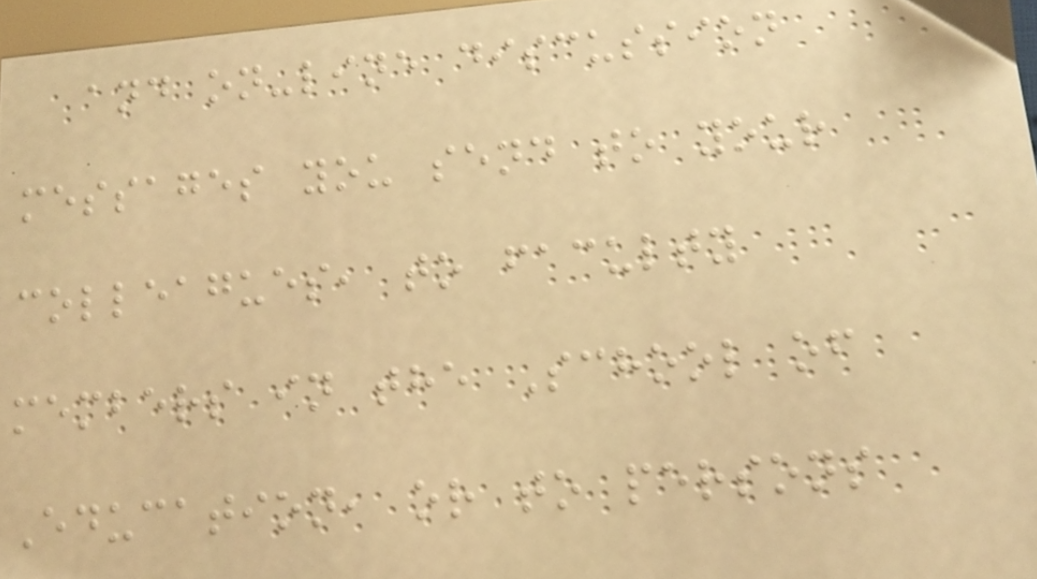and on-line discussion
messages you send to your
colleagues, to faculty
members in the School of
Education, or to persons
